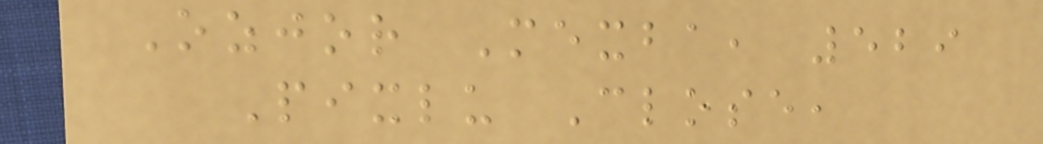Ozjor Mexba, 529
Pixlu Close,
